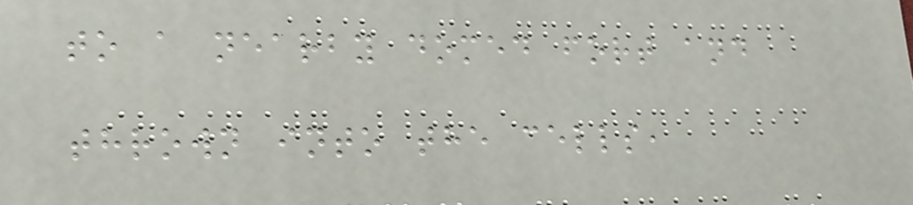to a nearby domed fort and
thrown into the cells,
